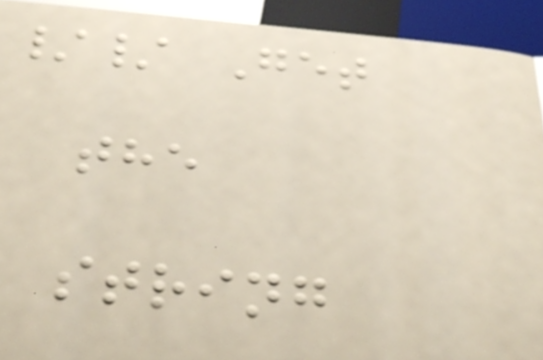// Get
the
string
